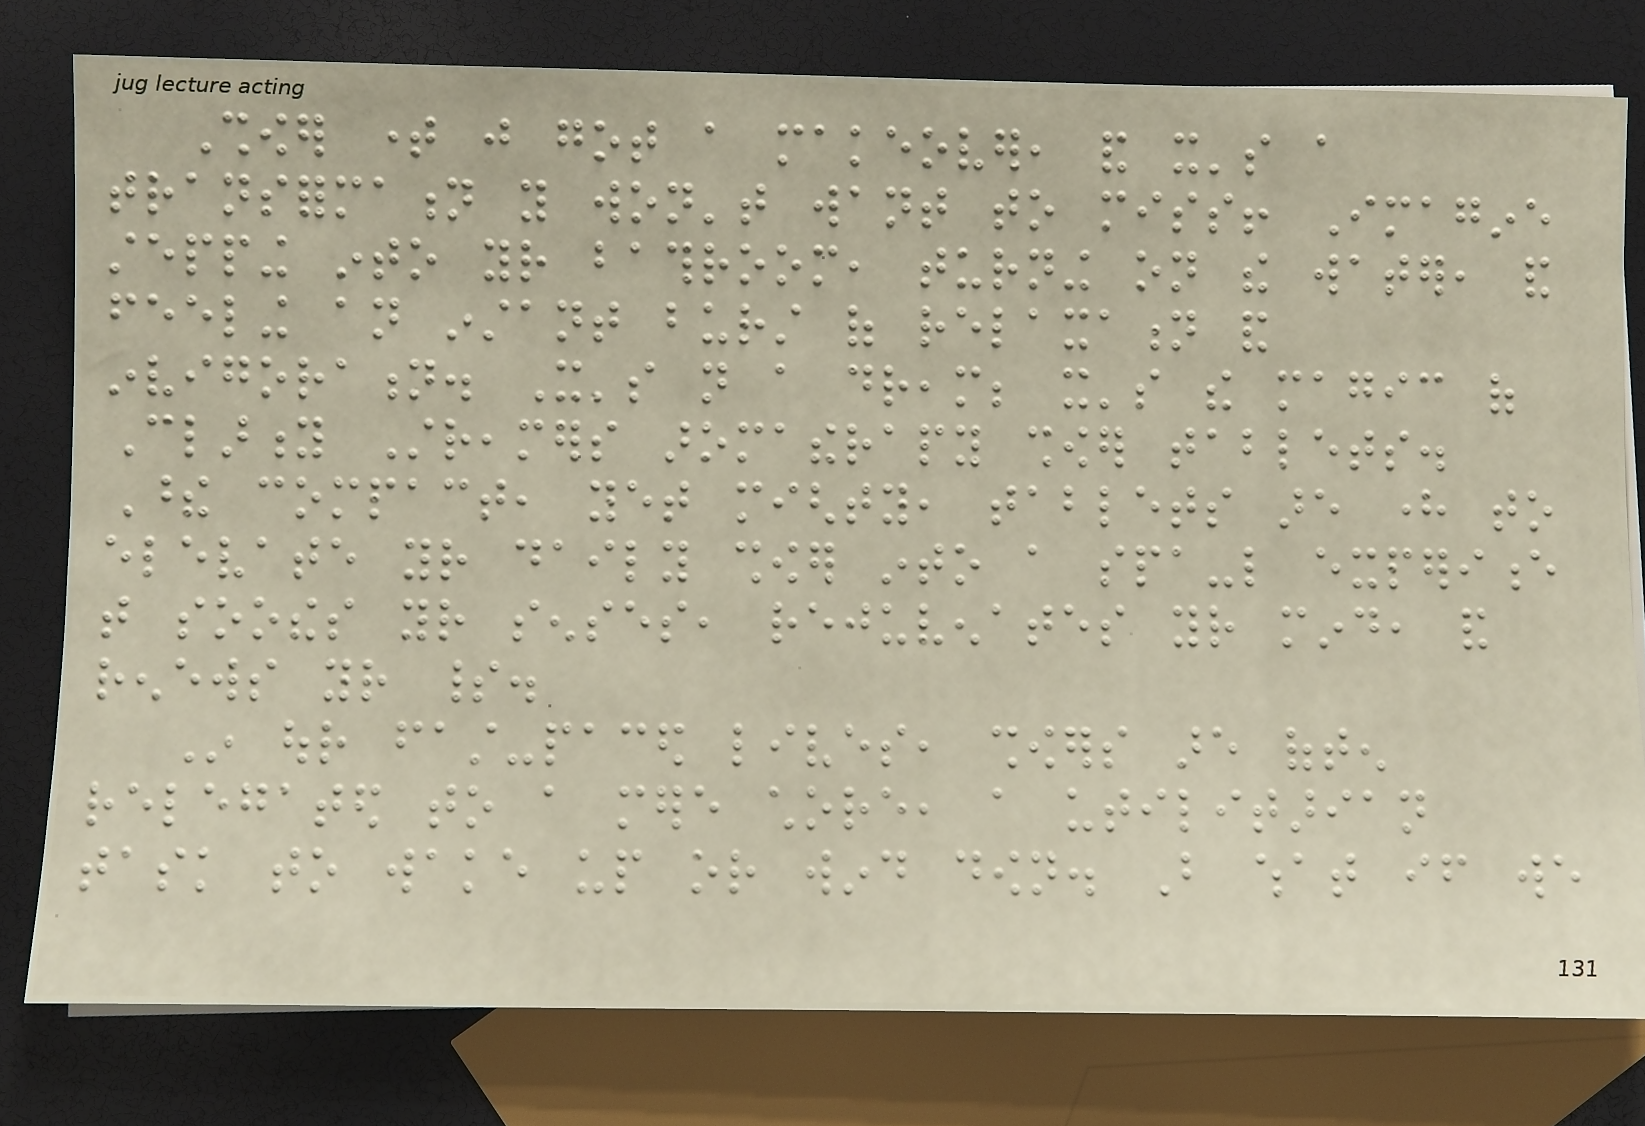Shower time just got a makeover, and it's a
transformation you won't want to miss! Imagine
stepping into your bathroom, turning on the water, and
feeling an instant burst of relaxation and
invigoration. It's not a dream; it's the magic of
Clarity Streamers aromatherapy shower tablets.
These compact, yet mighty, tablets are here to
elevate your daily shower into a spa-like experience
that soothes your senses, rejuvenates your mind, and
renews your spirit.
In our fast-paced lives, showers are often
relegated to a mere chore, a utilitarian
task to wake up or wind down. But what if we
